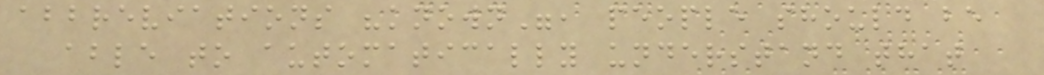abbreviations "known", people should be
able to automatically understand that
